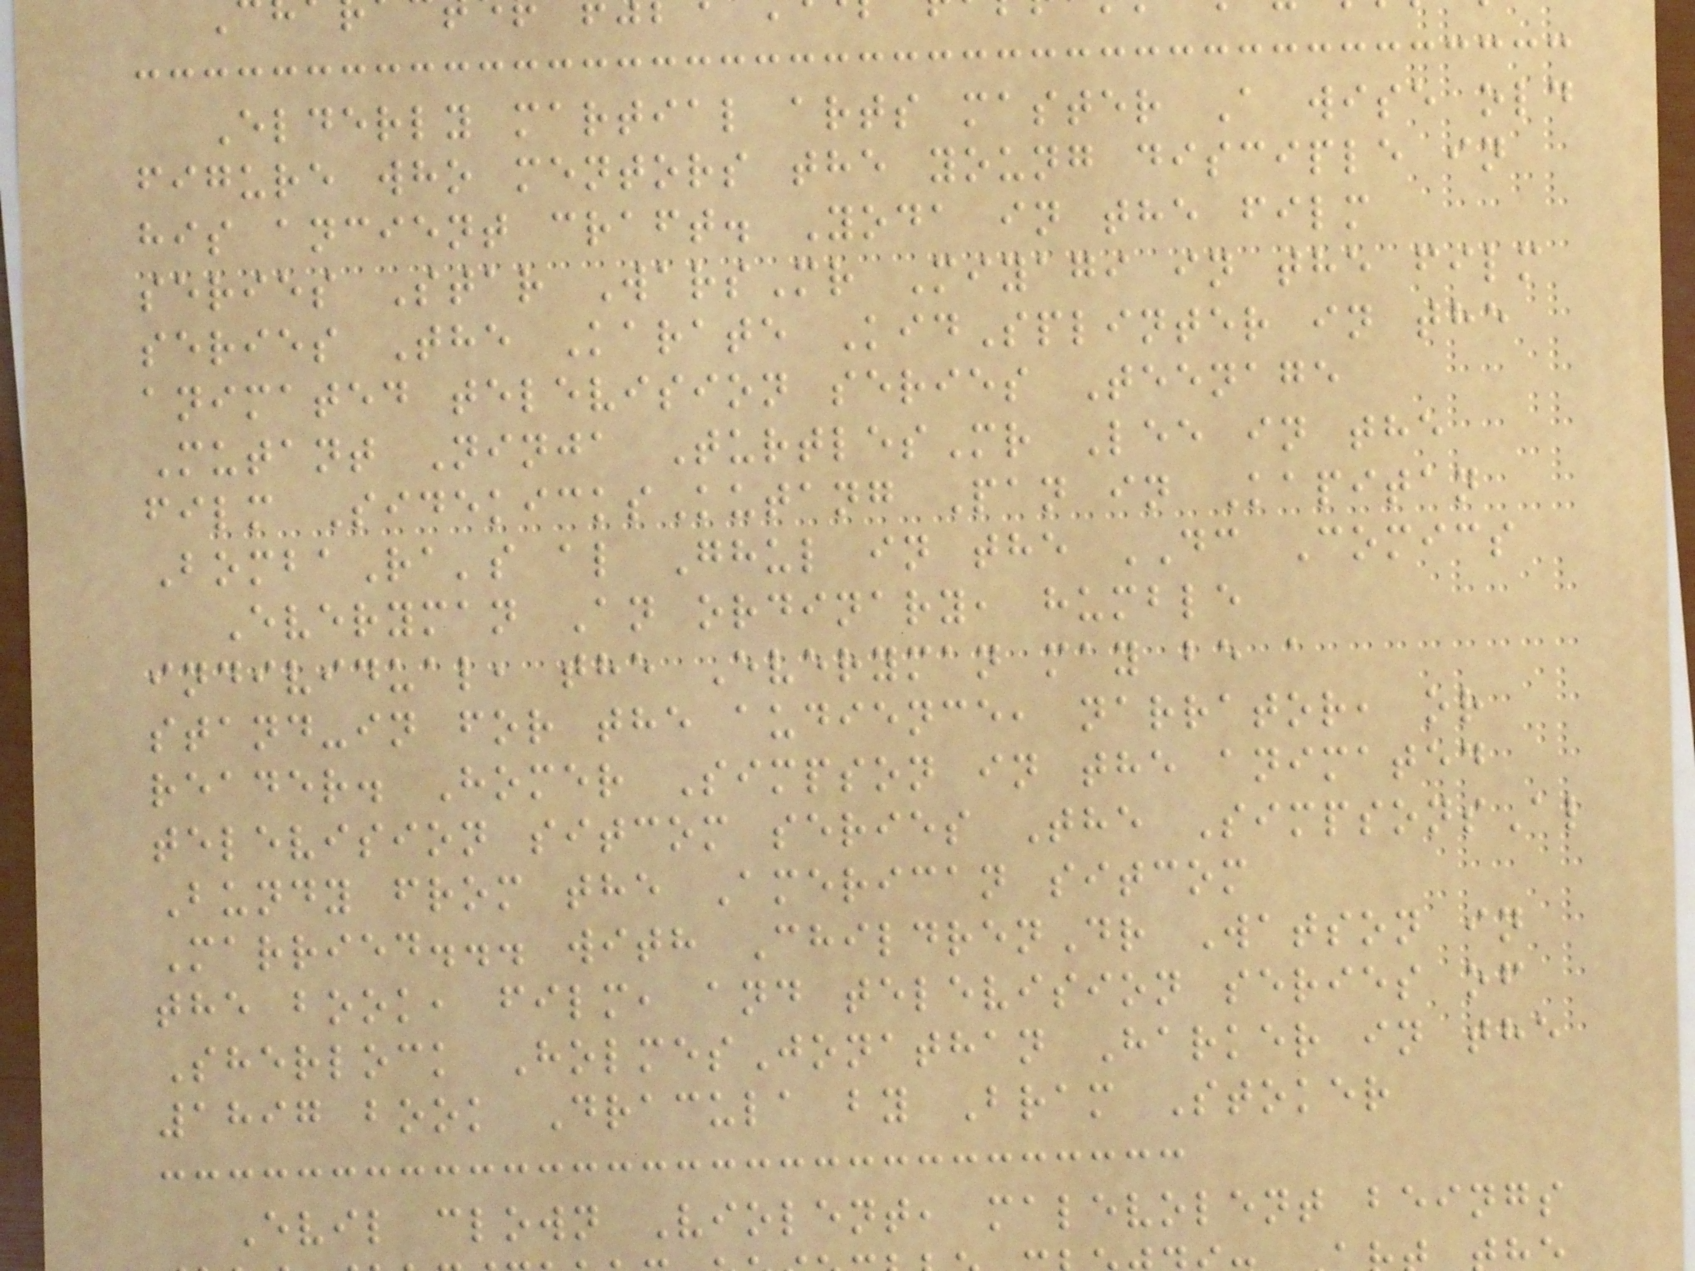Elderly martial arts master A wise old
figure who mentors the young disciple in
his ancient craft. Yoda in the film
series Star WarsMr Miyagi in the film
series The Karate KidSplinter in the
animated television series Teenage
Mutant Ninja TurtlesMr Lee in the
film SidekicksKutang Pan in Kapitan
BombaRa's al Ghul in the DC Comics
Everyman An ordinary, humble
individual, the Everyman may be a
stand-in for the audience, narrator, or
reader. Homer Simpson in the animated
television sitcom series The SimpsonsAl
Bundy from the American sitcom
Married... with ChildrenDr Watson in
the book, film, and television series of
Sherlock HolmesJonathan Harker in the
1897 book Dracula by Bram Stoker
Evil clown Violent, malevolent beings
